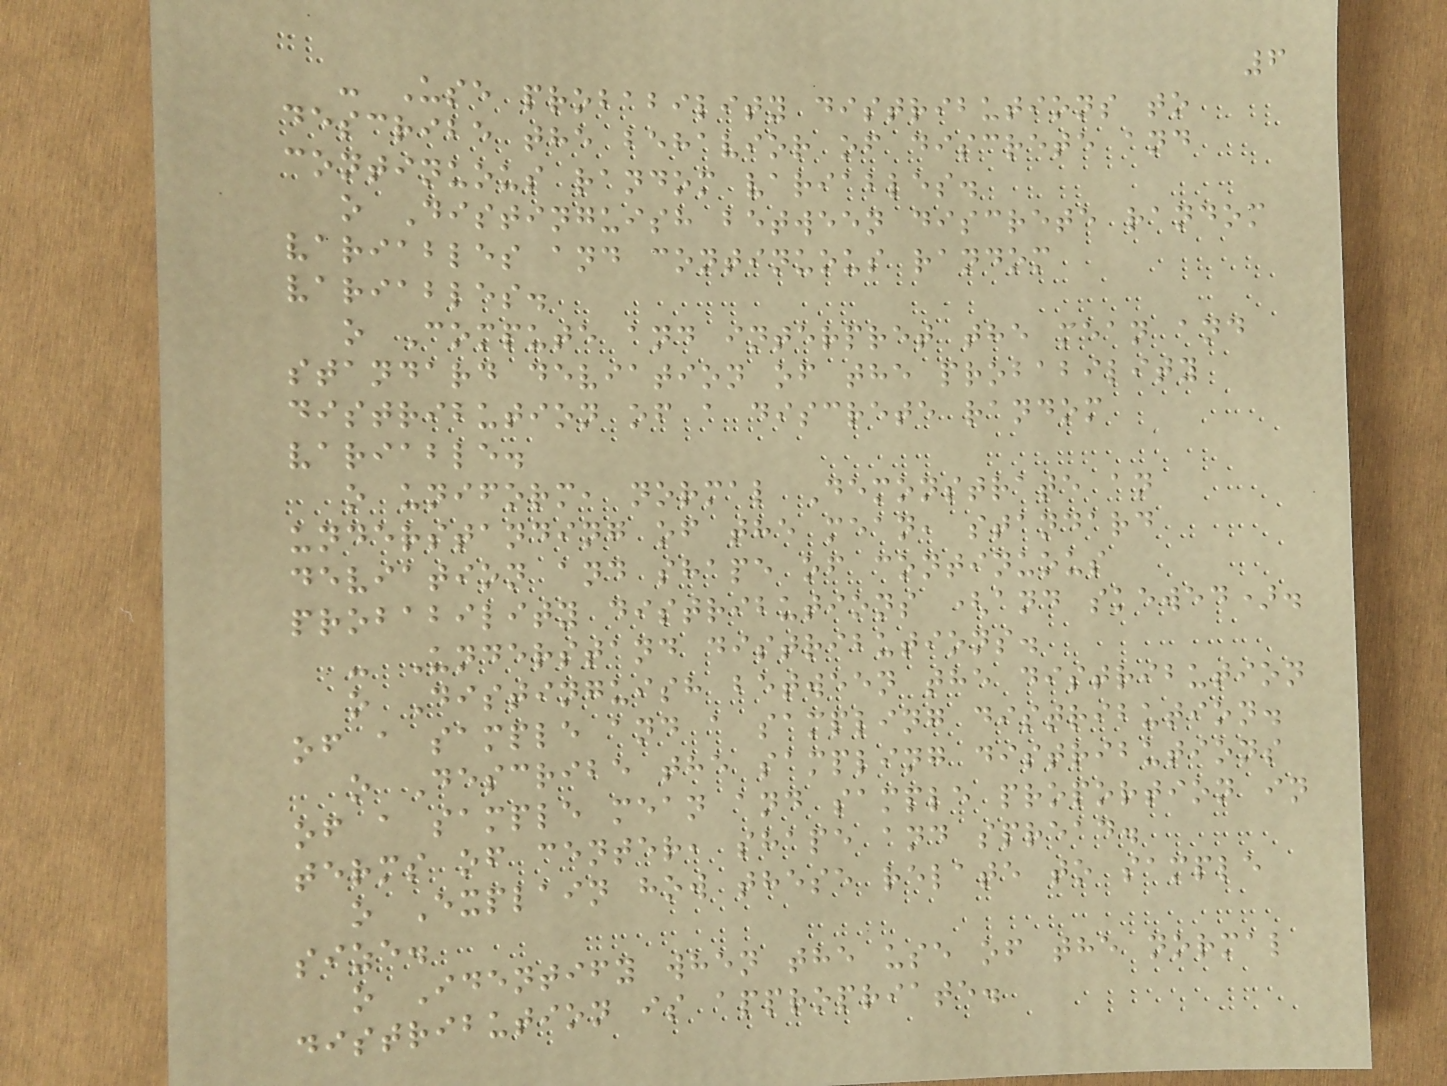6
- Use probability distributions to
describe the behavior of discrete and
continuous random variables.
o Distinguish between discrete random
variables and continuous random
variables.
o Compute and interpret the mean and
standard deviation of the probability
distribution of a discrete random
variable.
o uniform, normal Demonstrate an
understanding of the mean, standard
deviation and shape of continuous
probability distributions (and skewed).
- Understand distributions.
o Distinguish between the distribution
of a sample and a sampling distribution.
o Describe the sampling distributions
of a sample mean and sample proportion in
terms of center, shape and spread.
o Explain how these relate to sample
size.
o Identify when the use of the normal
distribution is appropriate.
